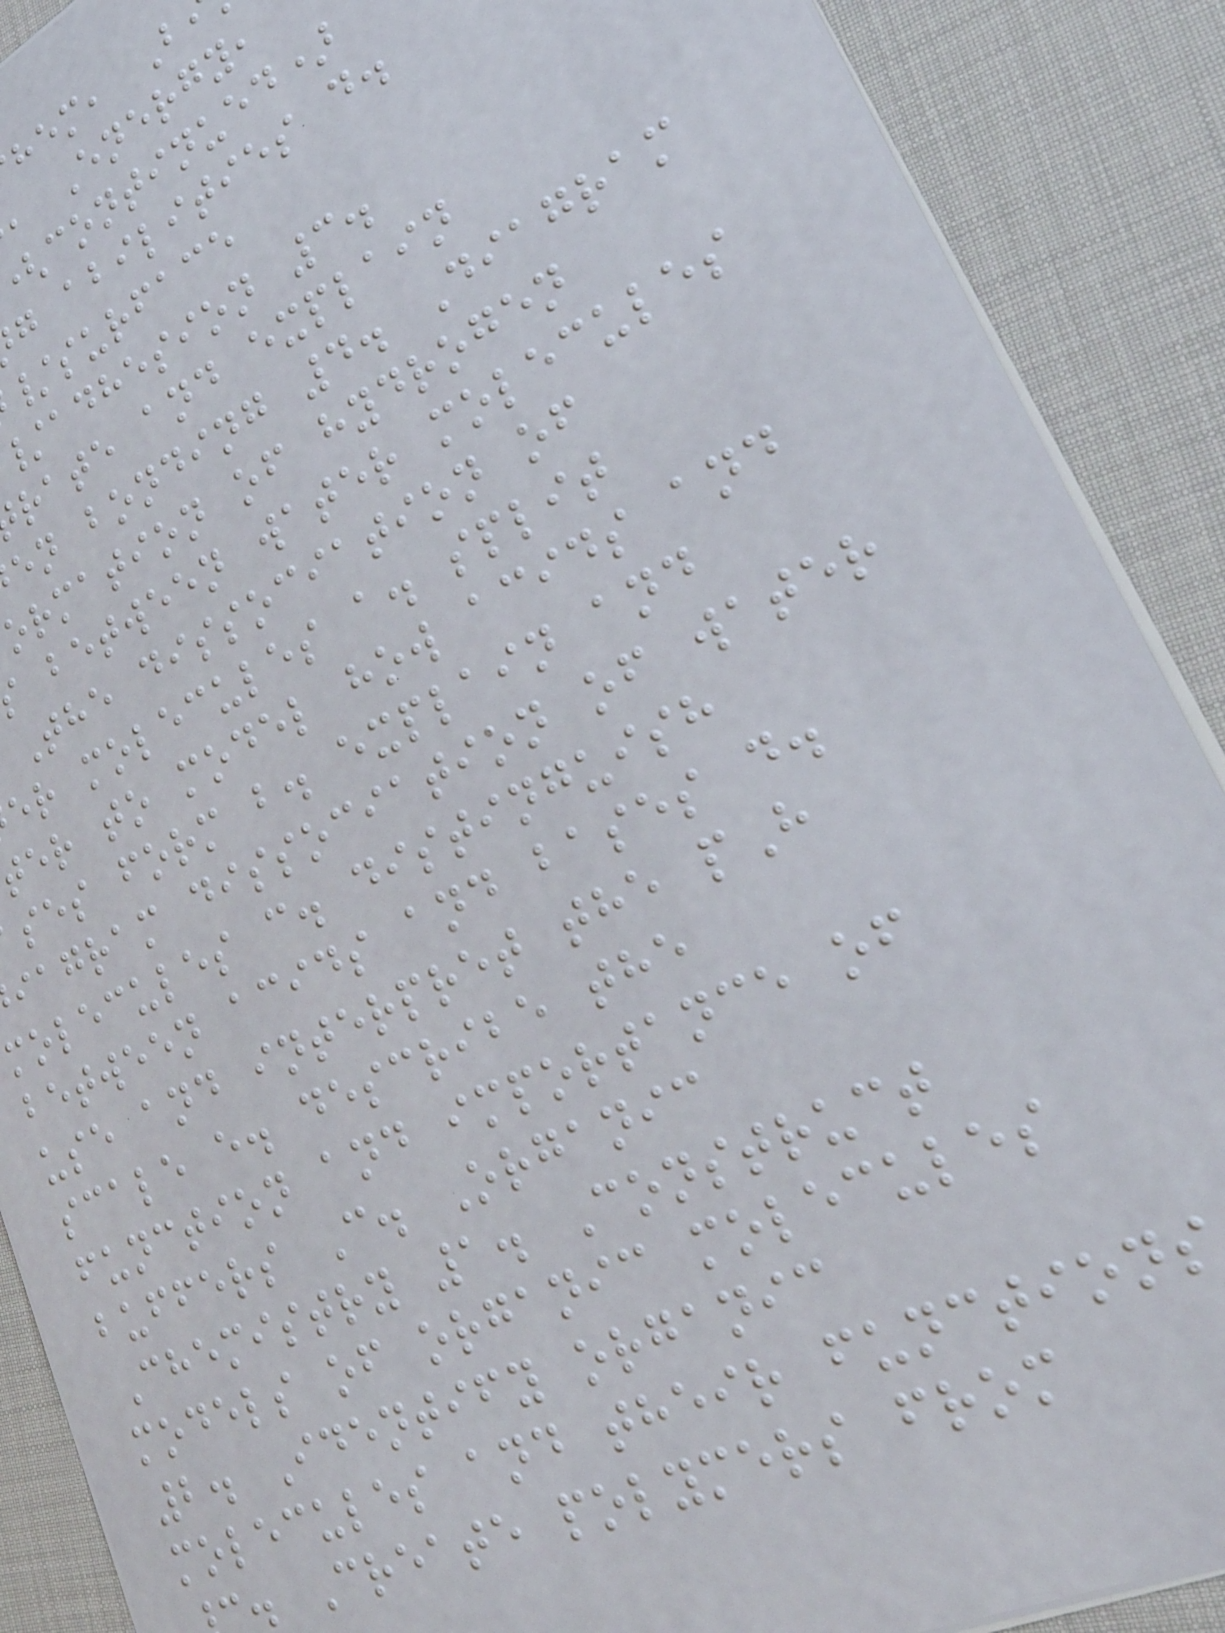hem, B
, Energy,
continued)
g abilities d.
/surface
adhesion 3.
rate and explain
en bonding 4. Diagram
ormation of hydrogen
between water molecules
The dissociation of
er molecules a. split
ter to model how acids and
ses form b. explain and
iagram dissociation of water
molecules c. distinguish
between acids and bases d.
use and interpret the pH
scale e. describe the
function and importance of
buffers C. Organic
Chemistry 1. Construct
models of organic molecules
2. Identify organic
molecules and their functions
. Create polymers from
